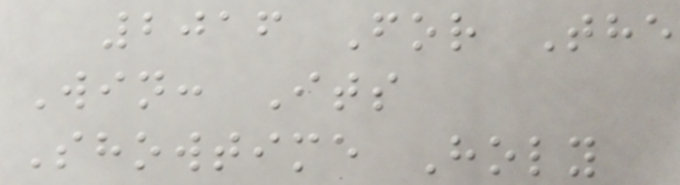2016 For The
Win: Its
Showtime Holy
